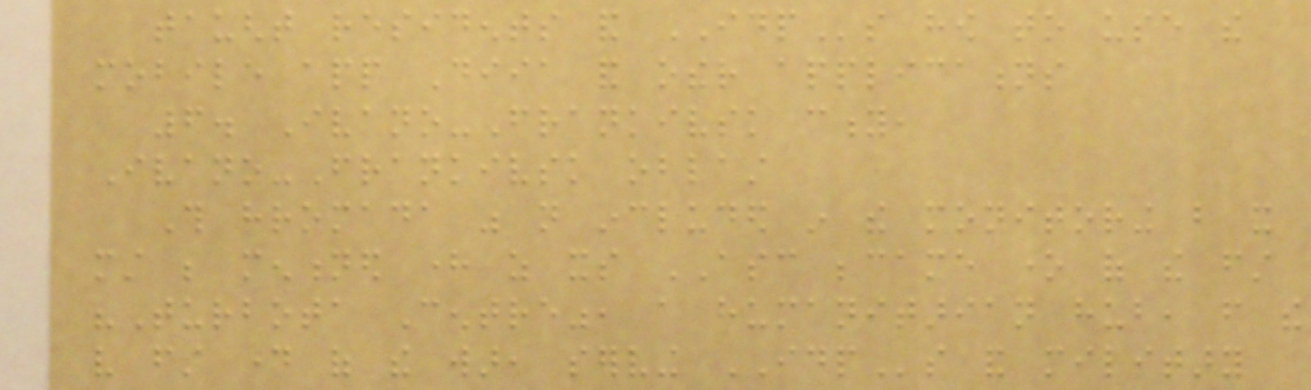taught residents and IDPs how to use the
mobile app Diia and other applications
6. Ivano-Frankivsk city,
Ivano-Frankivsk oblast
This hromada was not included in the monitoring but it
must be mentioned here as its ASC became one of the first
"Turbota Centre", a humanitarian hub, from the
very first day of the war, serving IDPs and military
